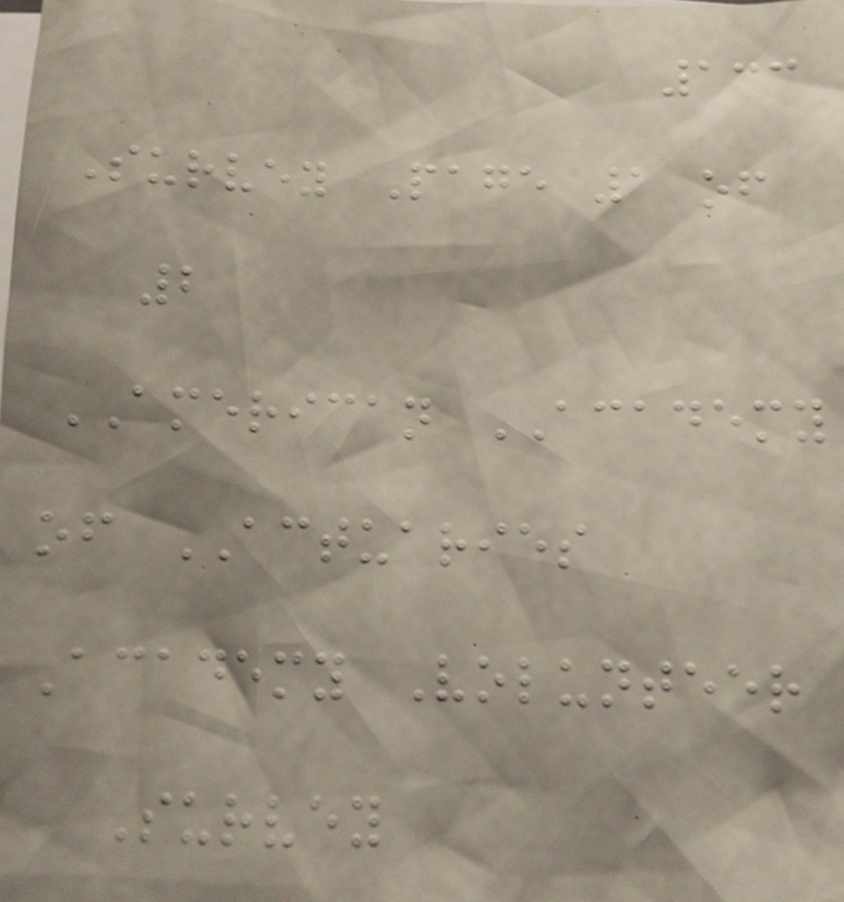133
Survey Page 1 of
2
AMERICAN ACADEMY
of ACTUARIES
Academy Volunteer
Survey
